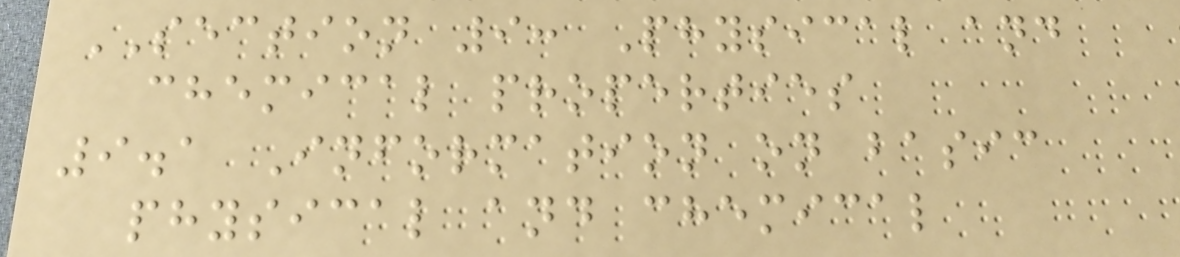SECTION 9: Physical and
chemical properties
9.1 Information on basic
physical and chemical
